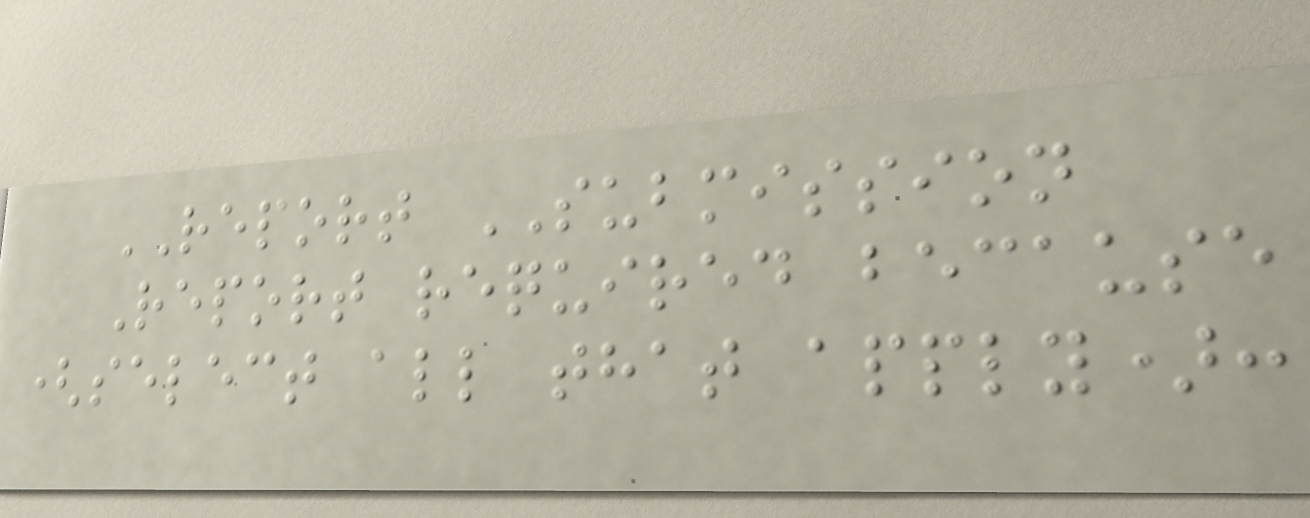REPORT SUBMISSION
Report required because
(select all that apply):
